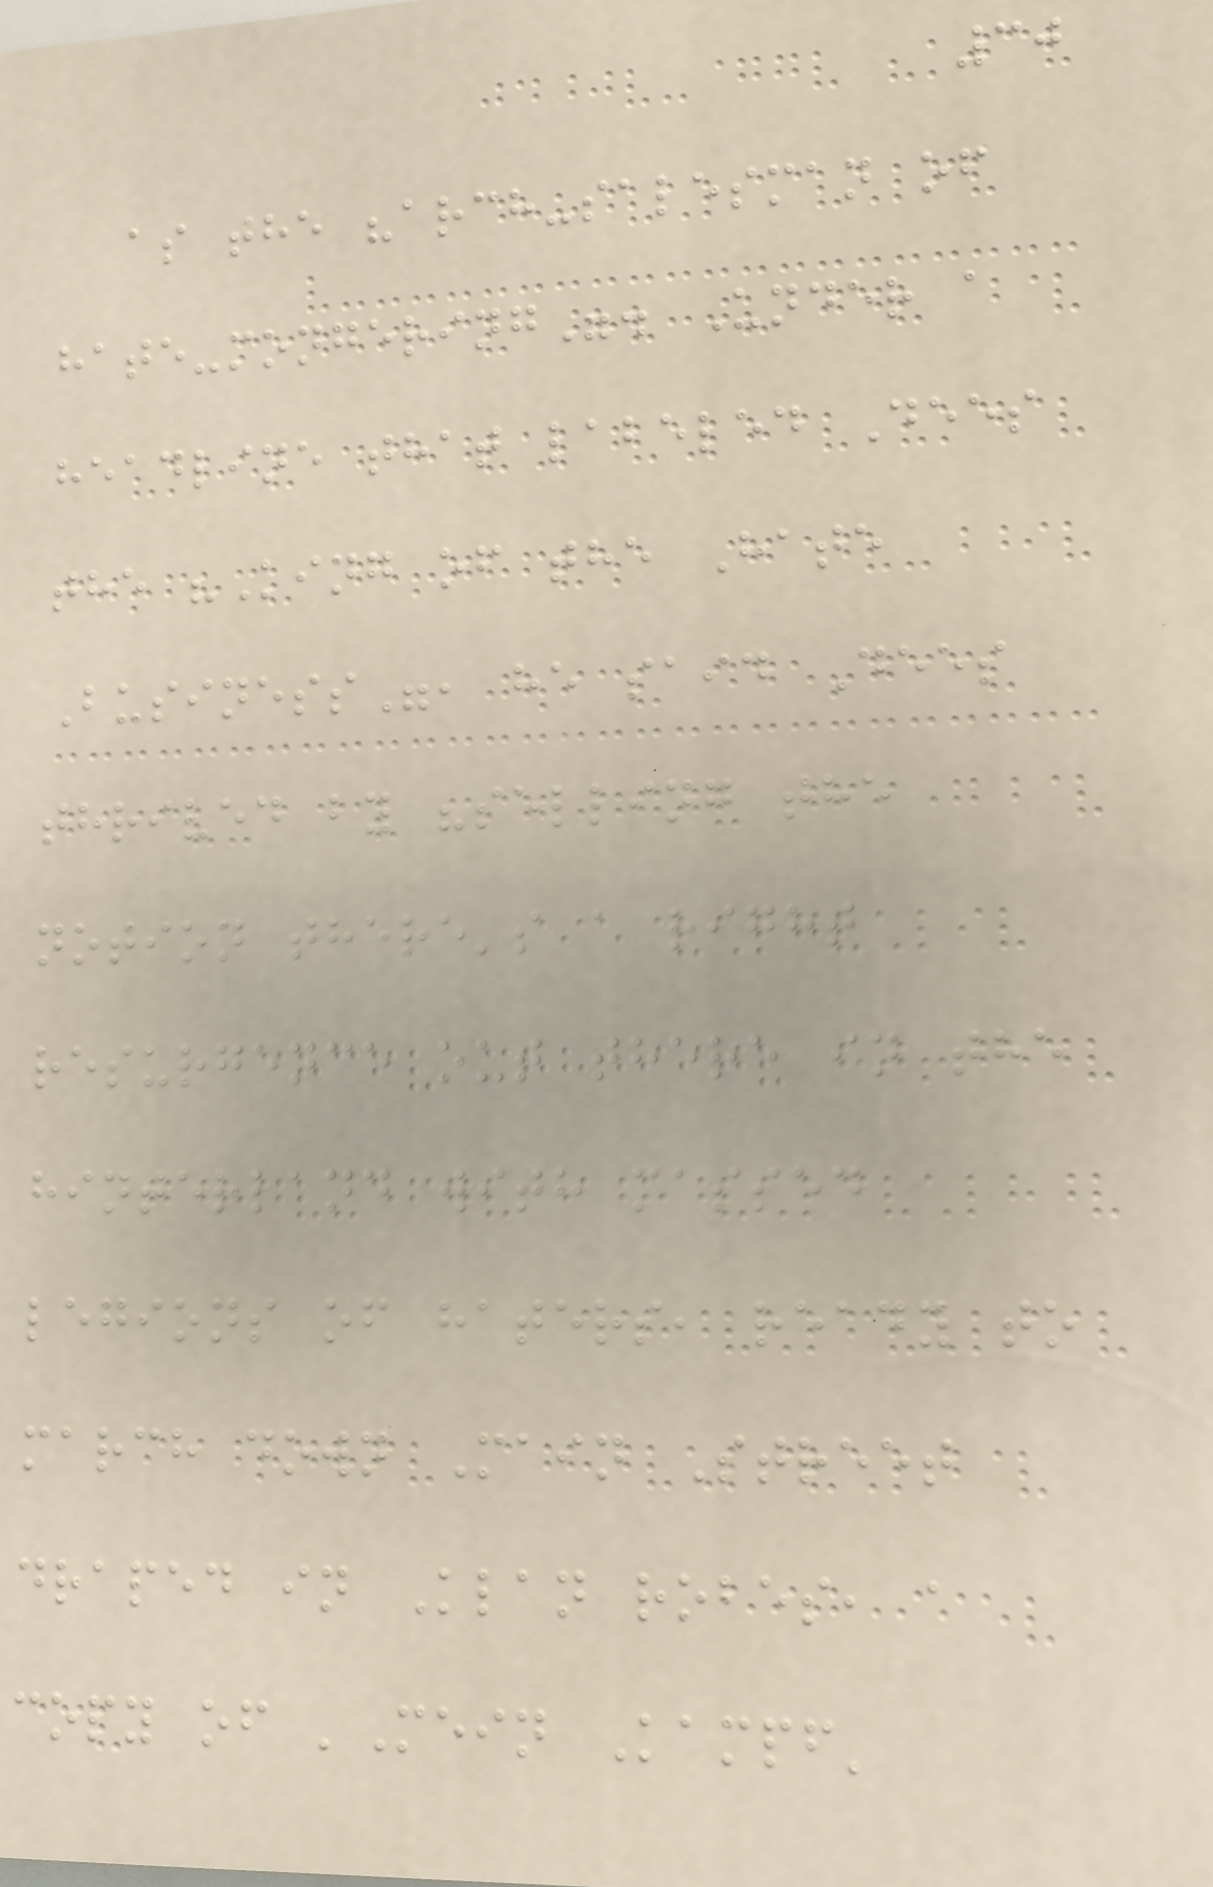30
as the "arch-salesman of
hate-mongering". Under a
headline that labeled Dees
the "King of the Hate
Business", he said Dees
thrived by "selling the
notion there's a right
resurgence out there in the
hinterland with massed
legions of haters, ready to
march down Main Street
draped in Klan robes, a
copy of 'Mein Kampf'
